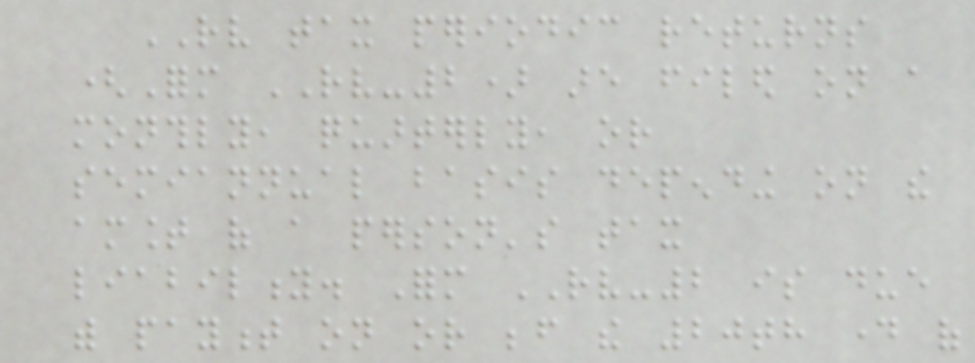RV tax periodic returns
(Form RV-2) are filed on a
monthly, quarterly, or
semiannual basis depending on the
amount of a person's tax
liability. Form RV-2 is due
with payment on or before the 20th day of
